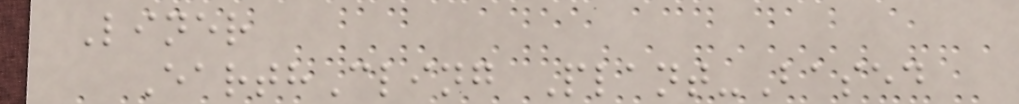Liner
EarthCling Plant-Based
